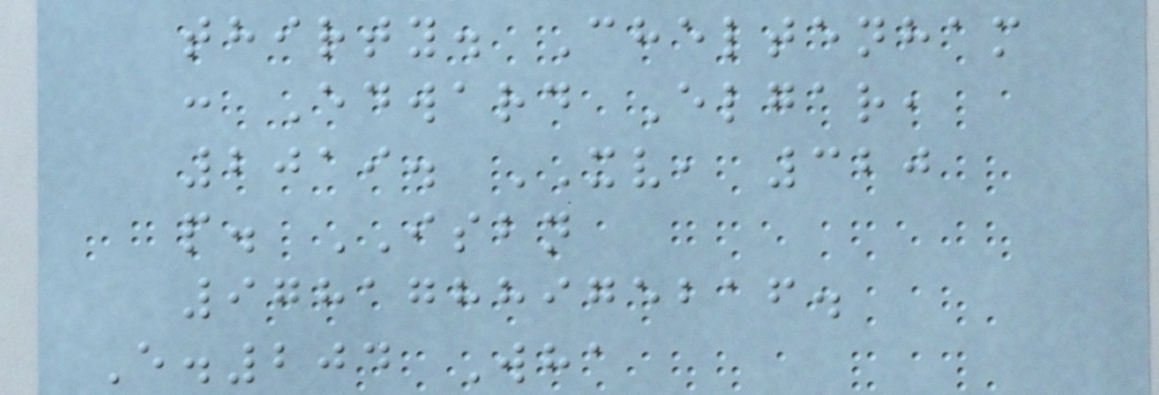thirty. Cheltenham
: Edward Elgar,
2019. XV, 320
p. ISBN
9781788975216.
E.204 Wha
